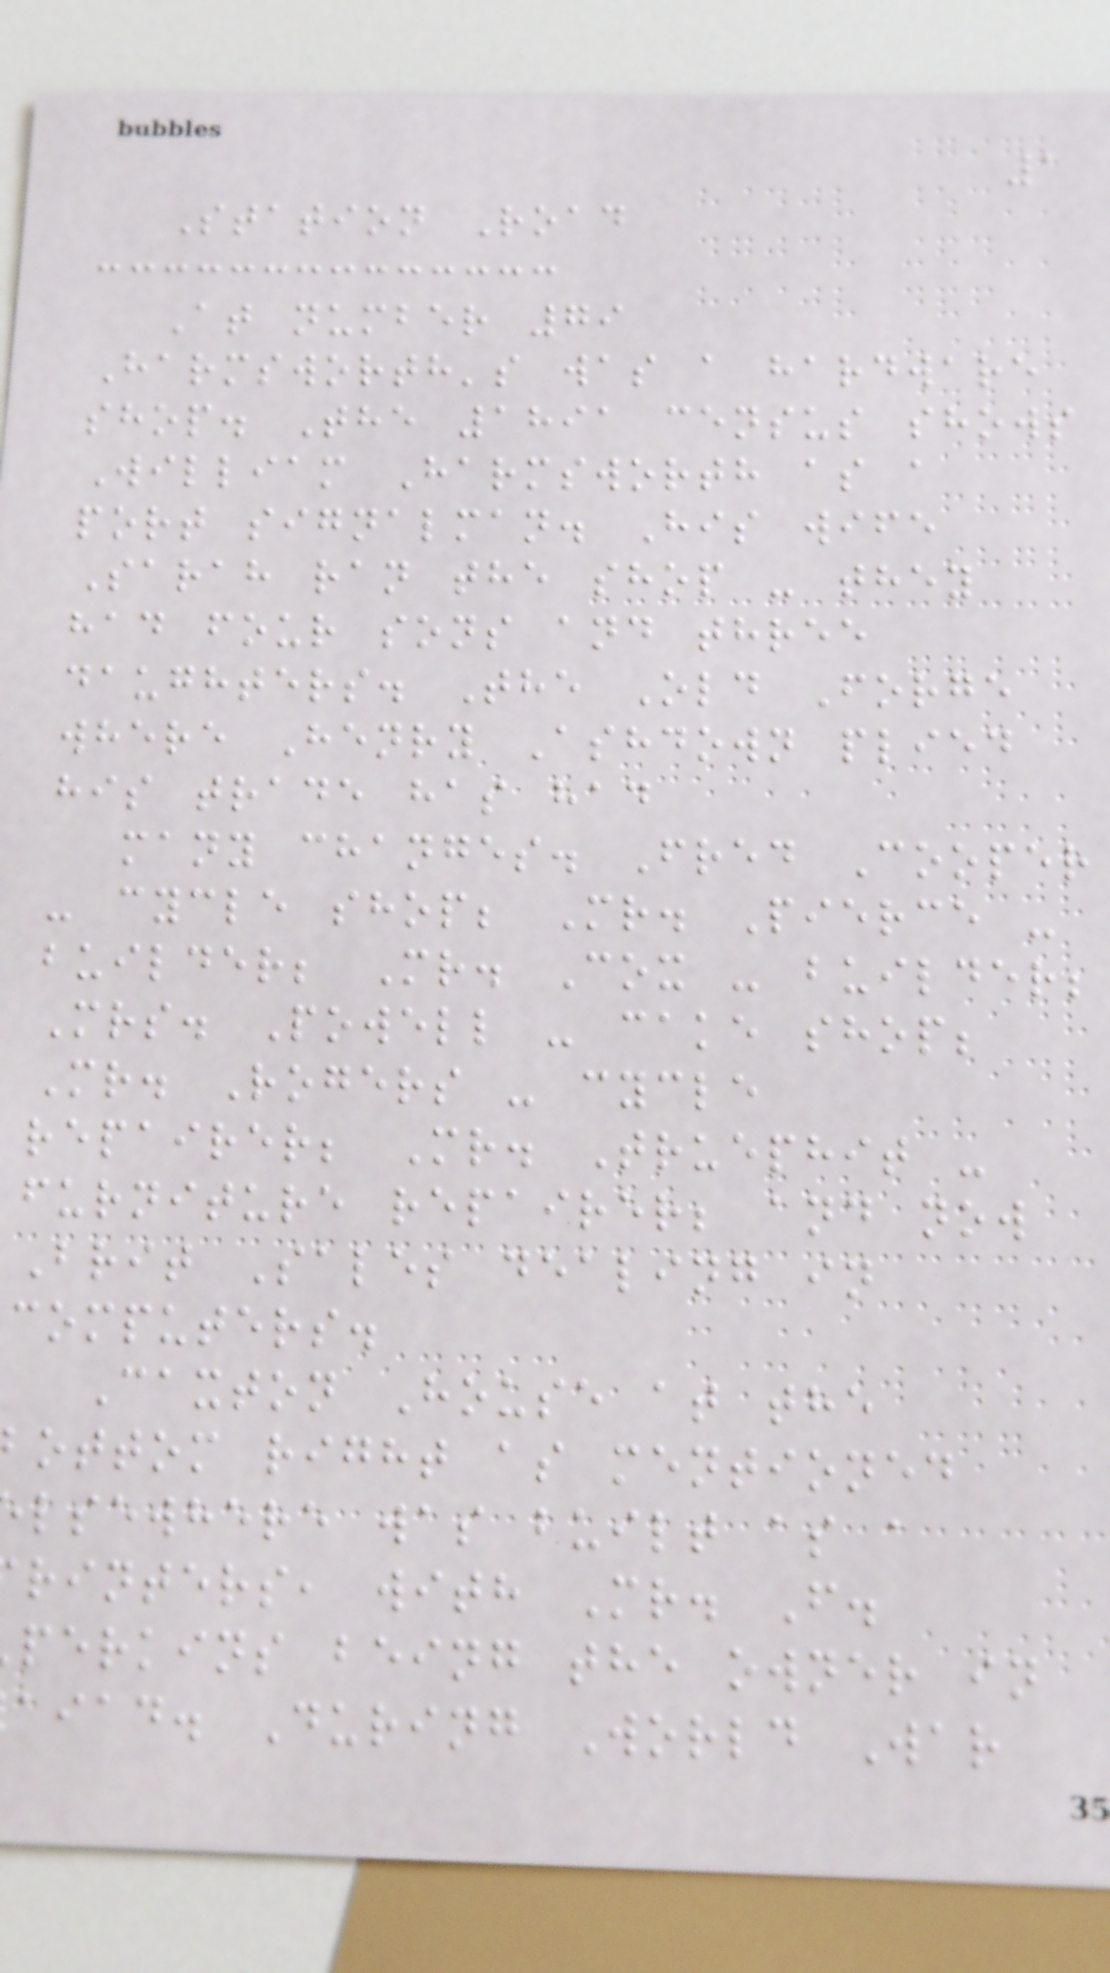1
Station Road
At number 79
Harmsworth's was a hardware
shop. The 1891 census shows
William Harmsworth as a
port signalman. His wife
Sarah ran the shop - they
had four sons and three
daughters. The Old Forge
where Henry Ashdown plied
his trade has had
many changes. Fred Cooper
- cycle shop; Mr. Pierce -
builder; Mr. Cox - builder;
Mrs. Powell - cake shop;
Mr. Rogers - cycle
repairer; Mr. Truephit -
furniture repairer; and now
Brit Sales dealing in
computers.
Caxton House at the
ottom right as mentioned
lsewhere was built as a
rinters, with Mr. F.
perkins being the owner in
aiad. During World War
